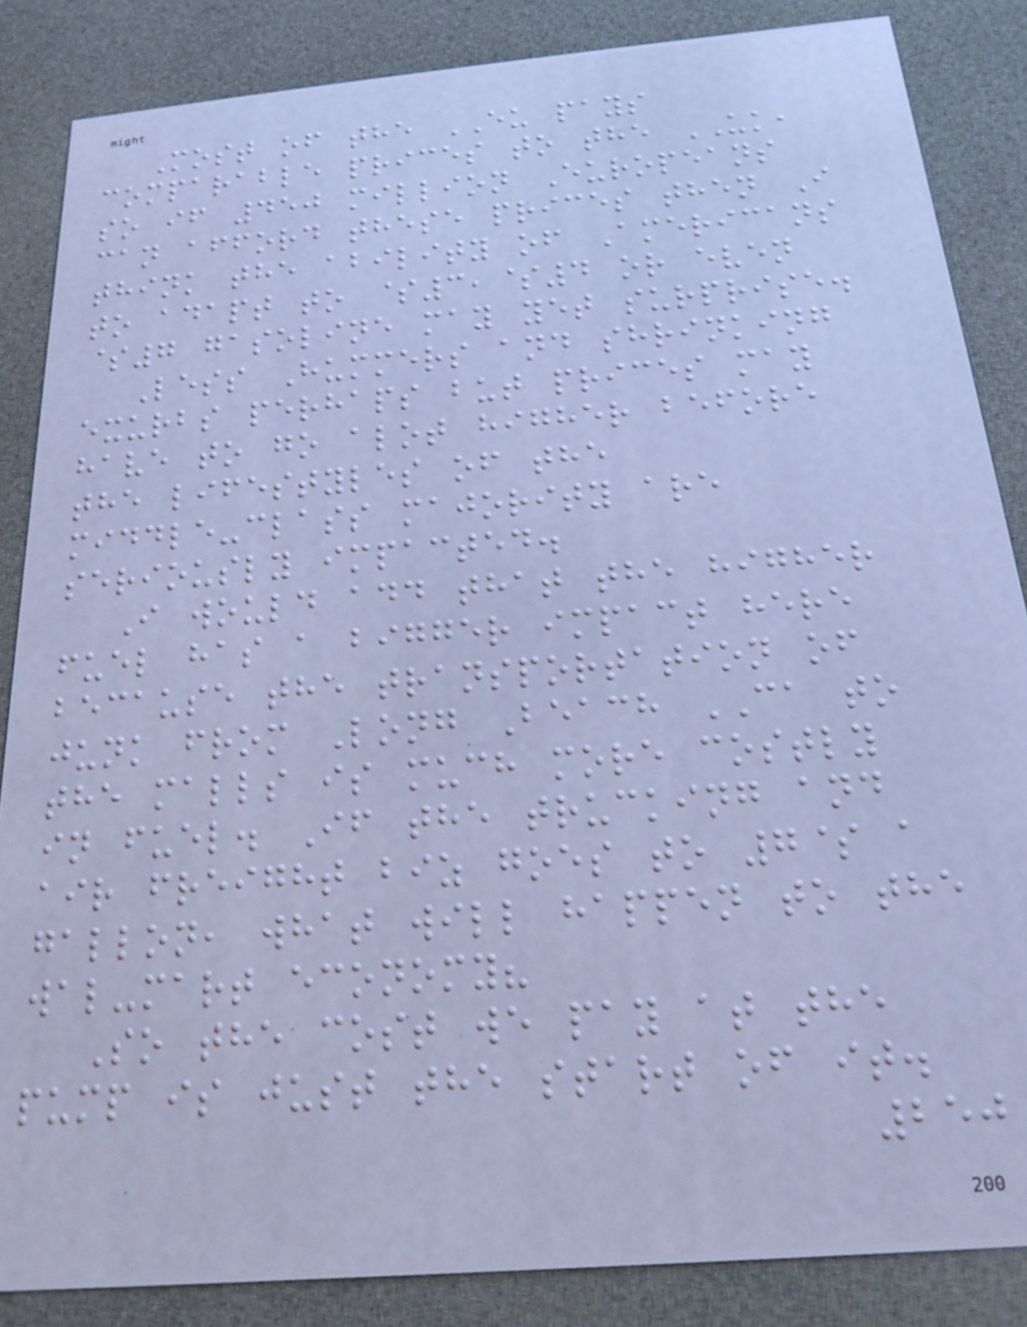Most of the EU pays
comparable prices to the UK,
so if 450 million Europeans
can afford these prices then I
think the ability of Americans
to adapt to $3,$4 or even
$7 gasoline may yet surprise.
Less Hummers and shrinking
exurbs perhaps but prices may
have to go alot higher before
the lifestyles of the
middle-class majority are
seriously impacted.
I would add that the higher
fuel has a bigger impact here
because the transportation of
junk from Long Beach CA to
the malls is much more costly
in fuel. If the trucking and
air freight biz goes to 7$ a
gallon, what will happen to the
wal-mart economy?
So the cost we pay at the
pump is just the start of it.
250
